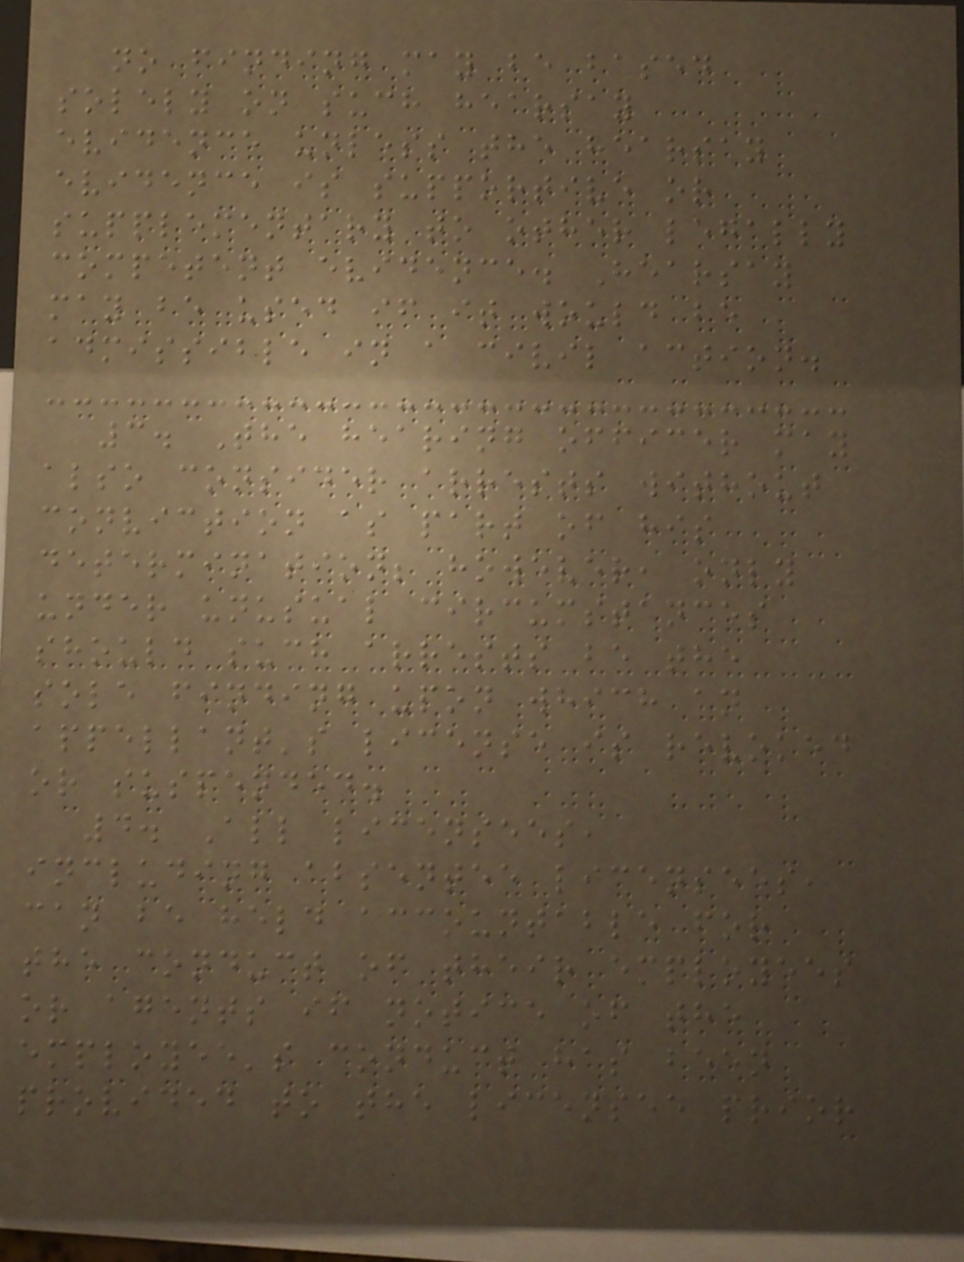no finding may be based
solely on such hearsay
evidence unless the hearsay
evidence is supportive or
supplementary to other legally
competent evidence. Hearsay
may be used if it would be
admissible in a civil action.
3. The hearing officer may
also consider arrests without
conviction as part of his
determination; however, only
under unusual circumstances
should such arrests be the
sole finding upon which an
appellant's license is revoked
or suspended.
4. All licensees,
including absentee licensees,
can be held accountable for
the conduct of their employees
or agents if notice of the
employee's conduct has been
provided to the licensee prior
